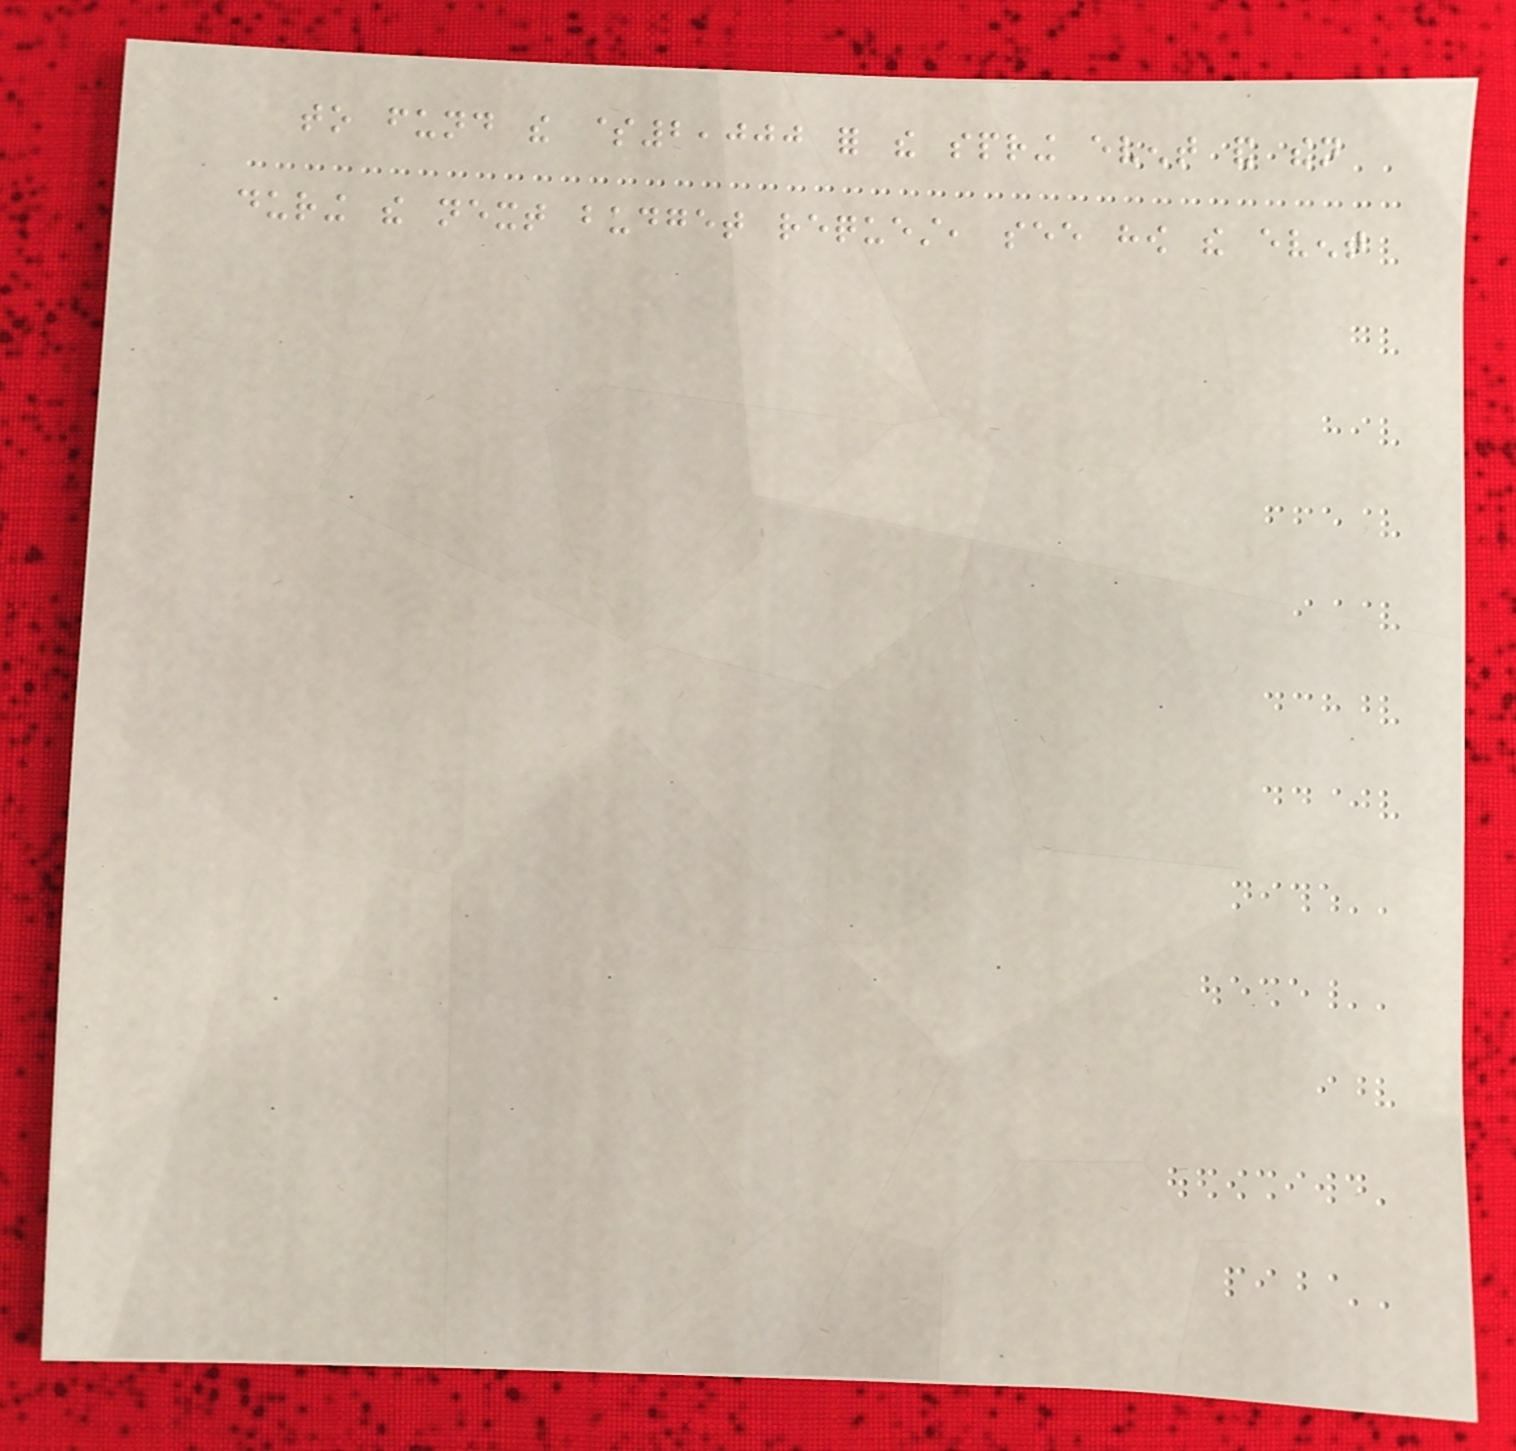to fund the $2,000 for the spring event and then
during the next budget request, see how the event
